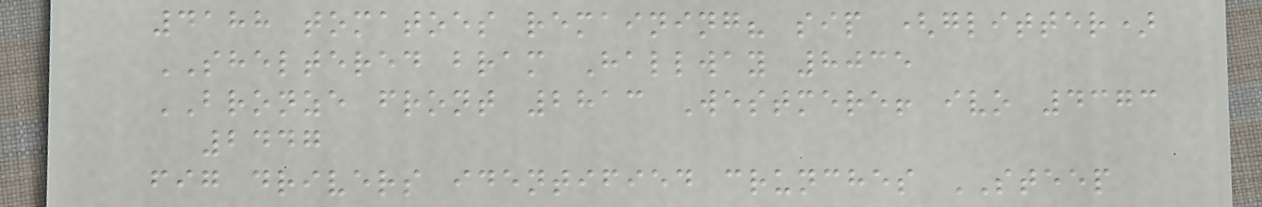4188 tomatoes remaining? sip (glitter)
SHELTERED bram Hallway 8035
BRONZE front 2813 Westmere! ivo 4373
2447
fig drivers identified crunches STEEP
